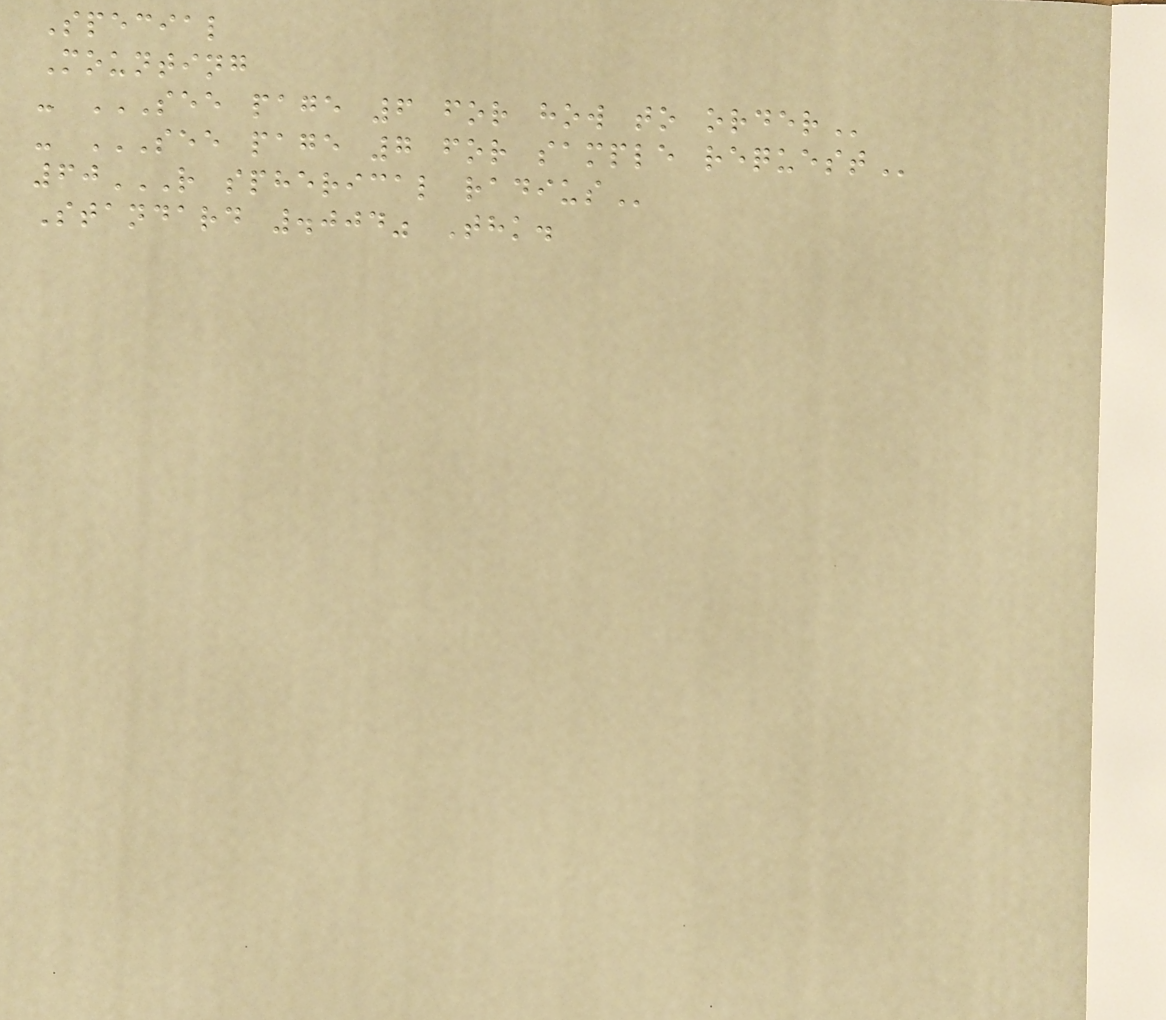Special
Mounting
- SEE PAGE 6 FOR HOW TO ORDER
- SEE PAGE 7 FOR SAMPLE REQUEST
60R SPHERICAL RADIUS
Standard .004" Thk.
